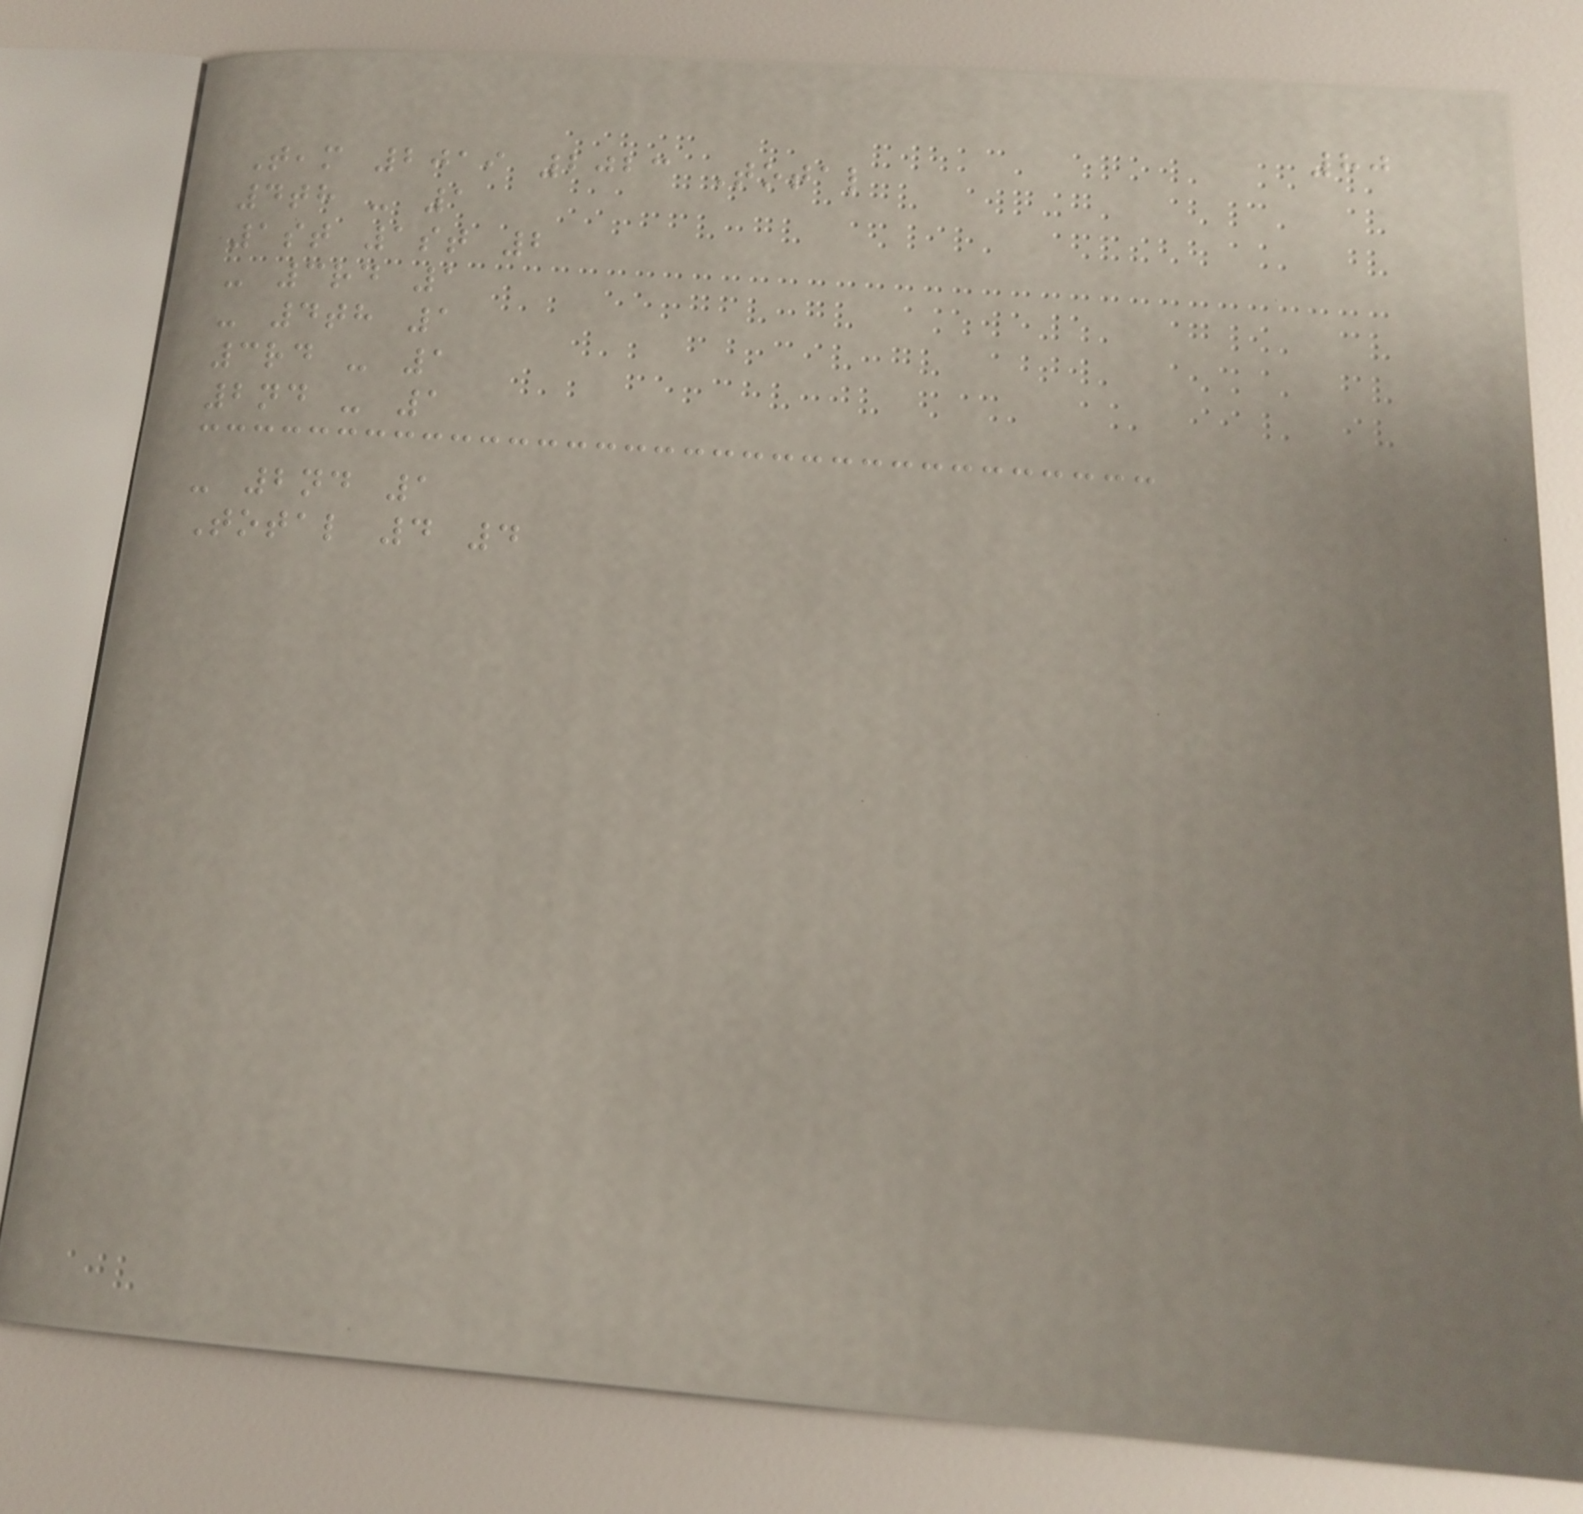80
Team 2019 2023 Total
4th - 1
1st 1st 2
- 3rd 1
- 4th 1
3rd - 1
2nd - 1
- 2nd 1
Total 4 4
